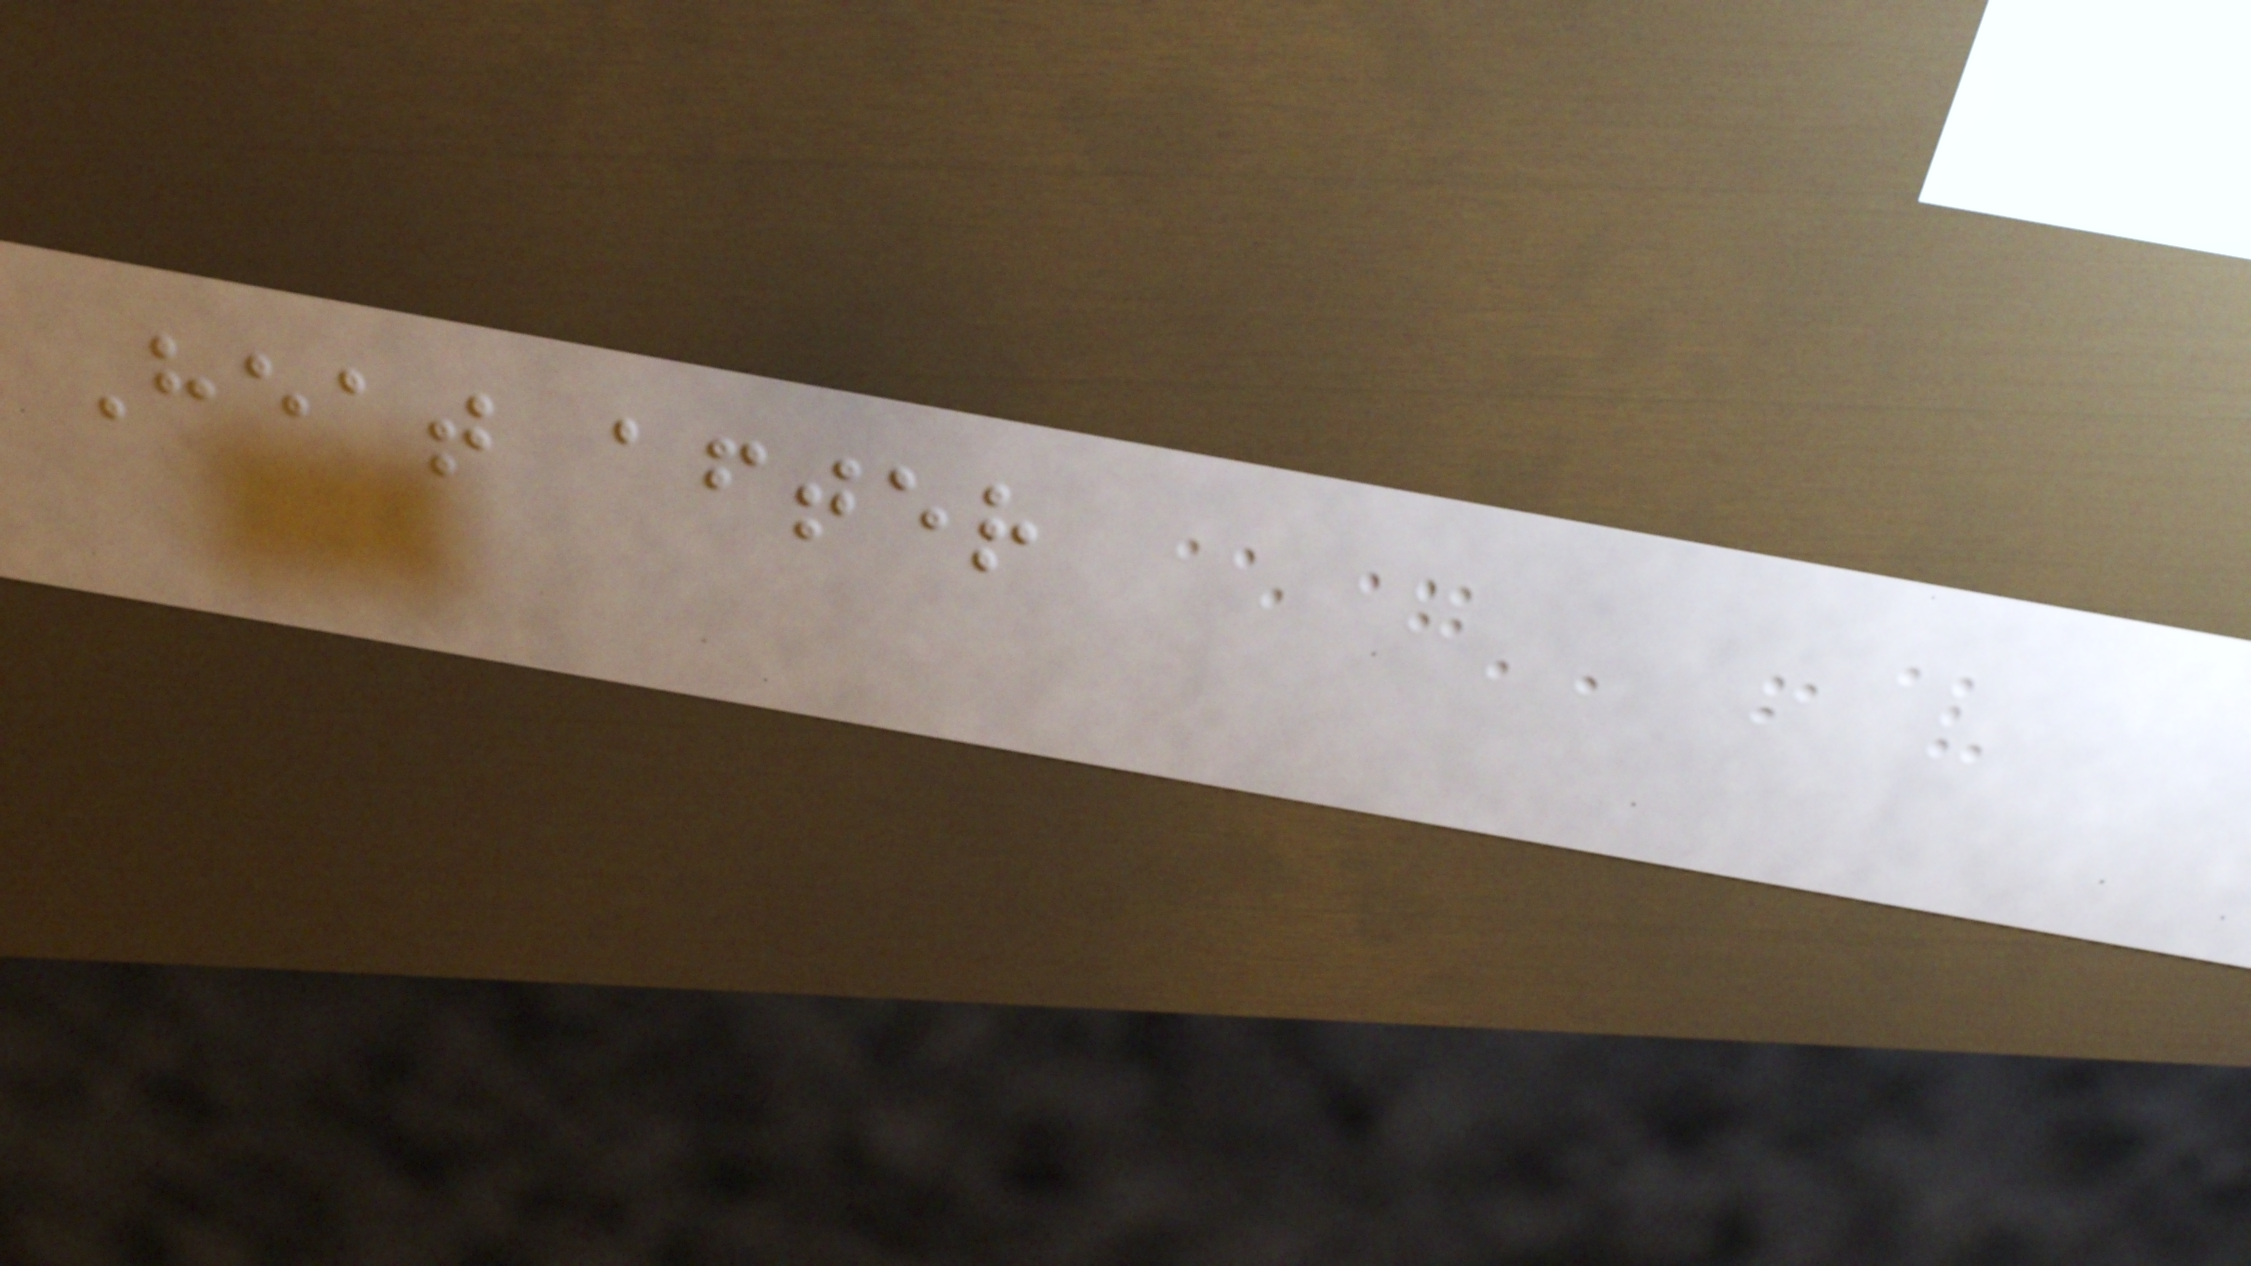Heat after
